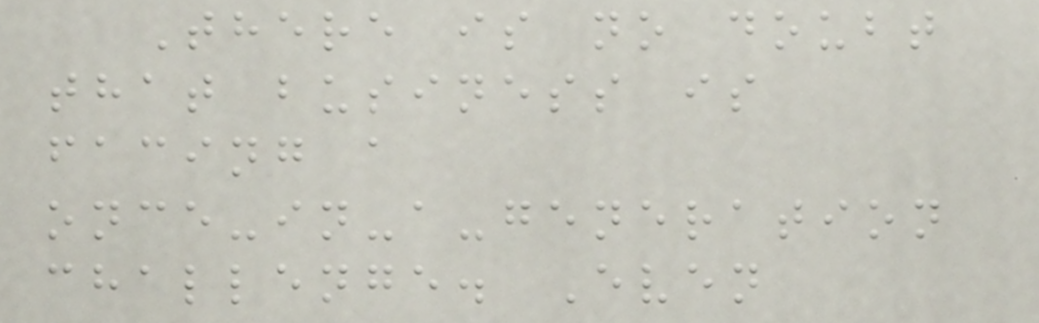There is no doubt
that business is
facing a
once-in-a-generation
challenge. Even
